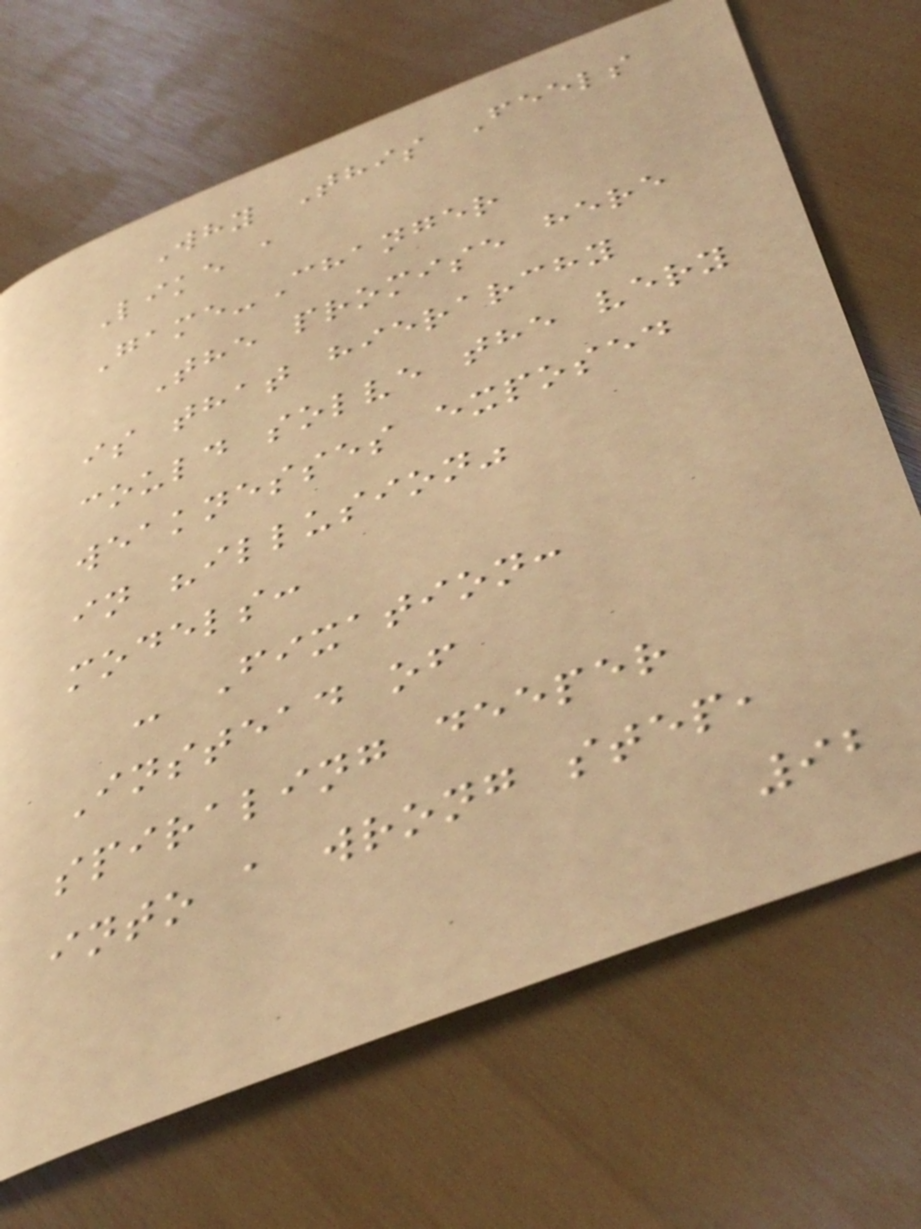Why This Feels
Like a
Game-Changer
The promise here
is that hierarchy
could solve the very
weaknesses exposed
in "illusion"
models:
- Fixation:
Instead of
spiraling deeper
into a wrong step,
92
